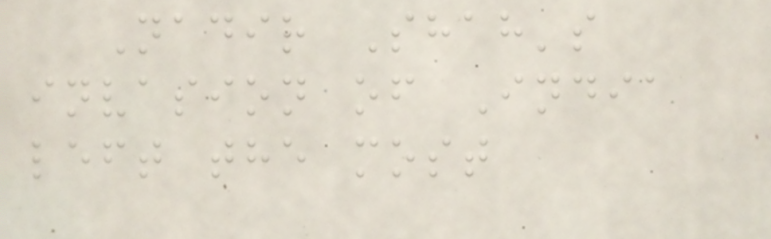Nadir Shah's
invasion of India
left the most
